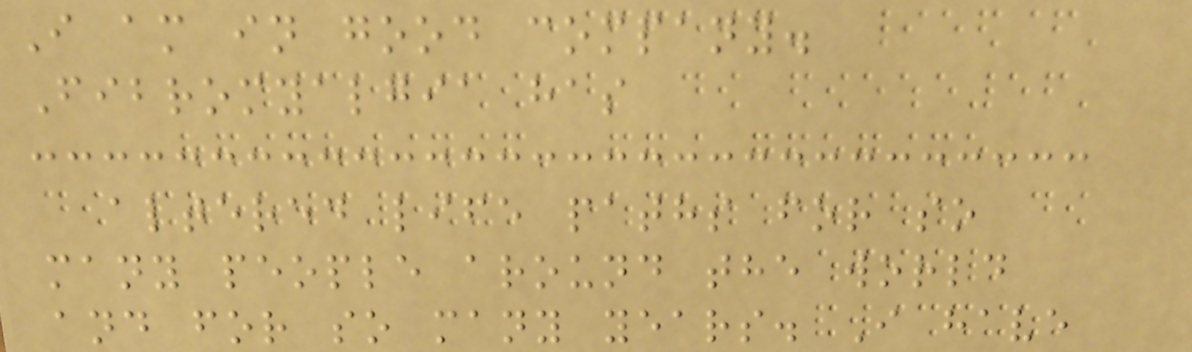I am in good company.
Fibromyalgia has
altered life paths for so
many people around the world
and for so many years. I have
